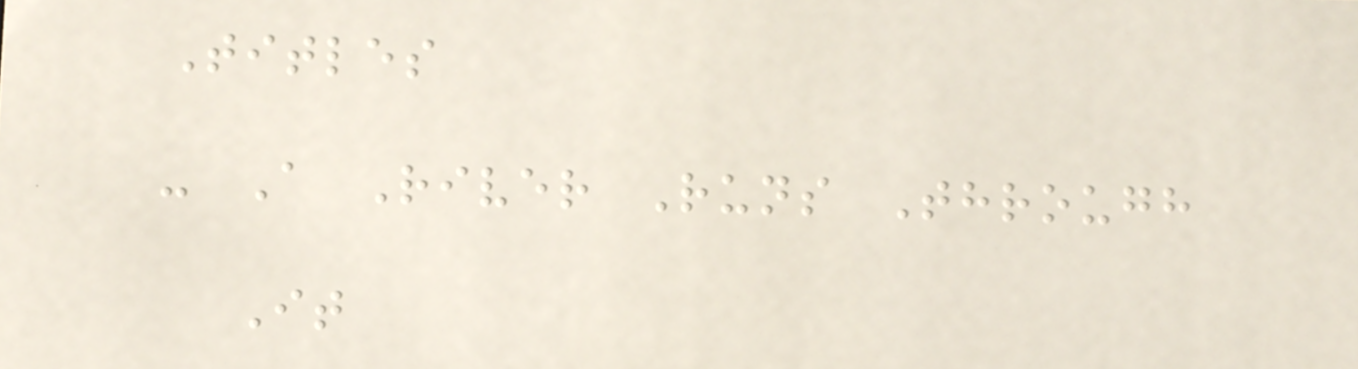Titles
- A River Runs Through
It
